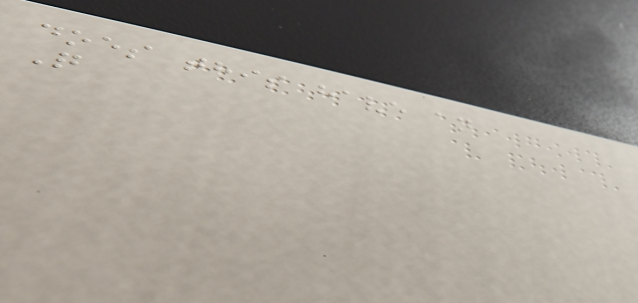does this have an
Q
